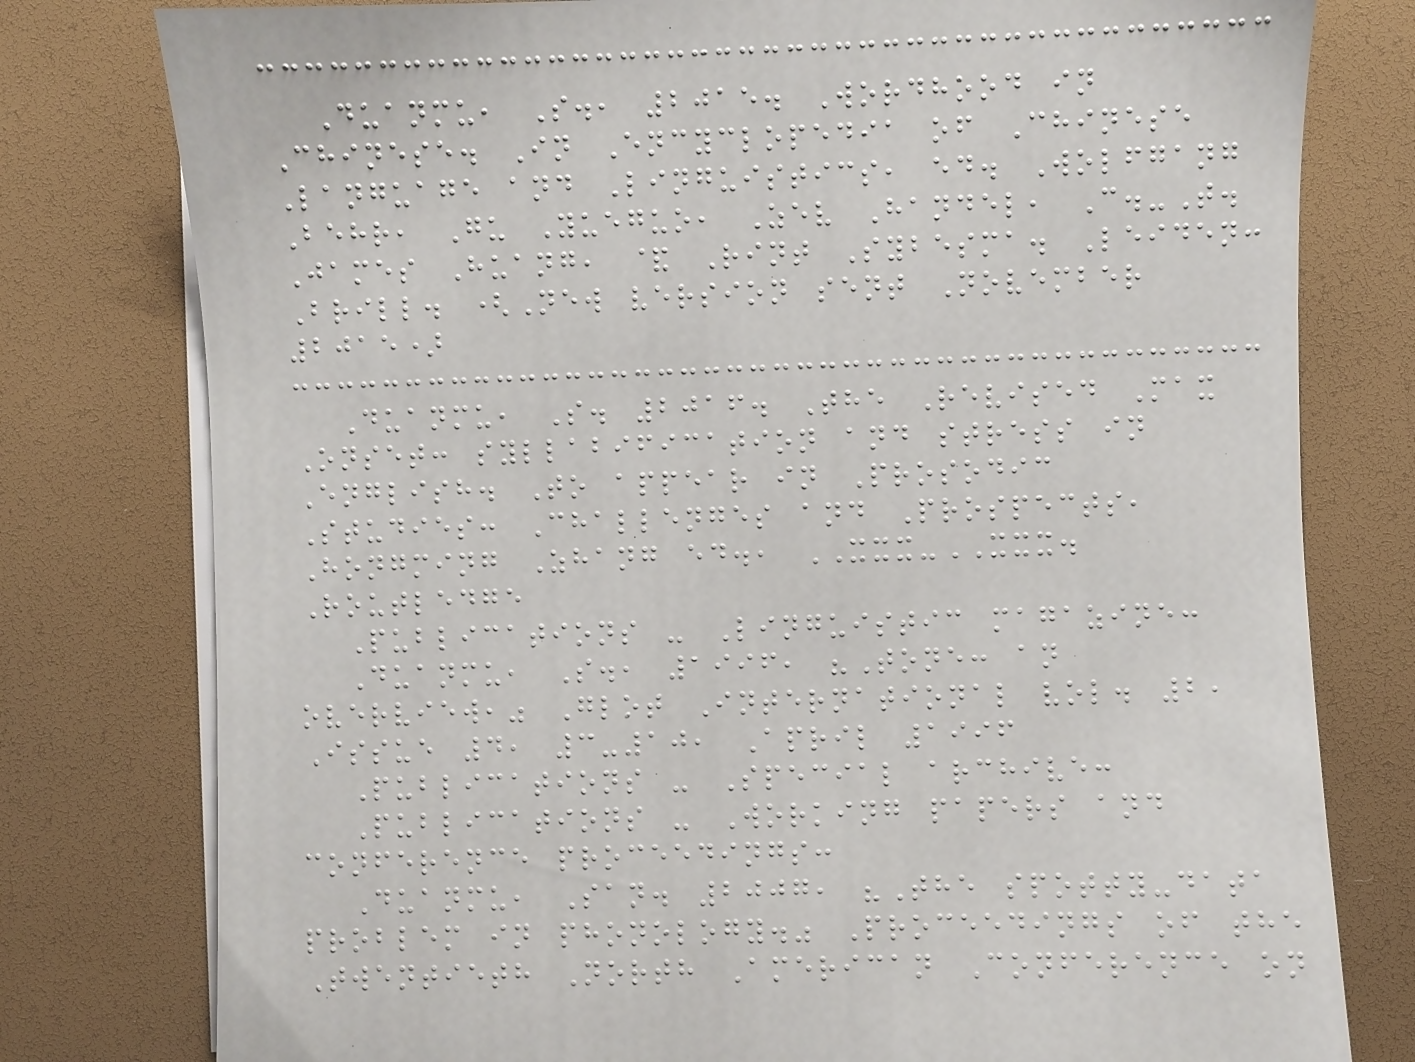Duanmu, S., 2015. Wordhood in
Chinese. In Encyclopedia of Chinese
Language and Linguistics, ed. Wolfgang
Behr, Gu Yueguo, Zev Handel, C.-T.
James Huang, & Rint Sybesma. Leiden:
Brill. (New version sent November
2015)
Duanmu, S. 2016. The Revised Max
Onset: syllabification and stress in
English. To appear in Prosodic
Studies: Challenges and Prospects,
Hongming Zhang ed., XXX-XXX.
Routledge
Publications - Linguistic magazine:
Duanmu, S., 1996, "Tone: an
overview," Glot International vol. 2,
Issue 4, 3-10, April 1996
Publications - Special archive:
Publications - Working papers and
conference proceedings:
Duanmu, San. 2007, "The spotty-data
problem in phonology." Proceedings of the
Twentieth North American Conference on
